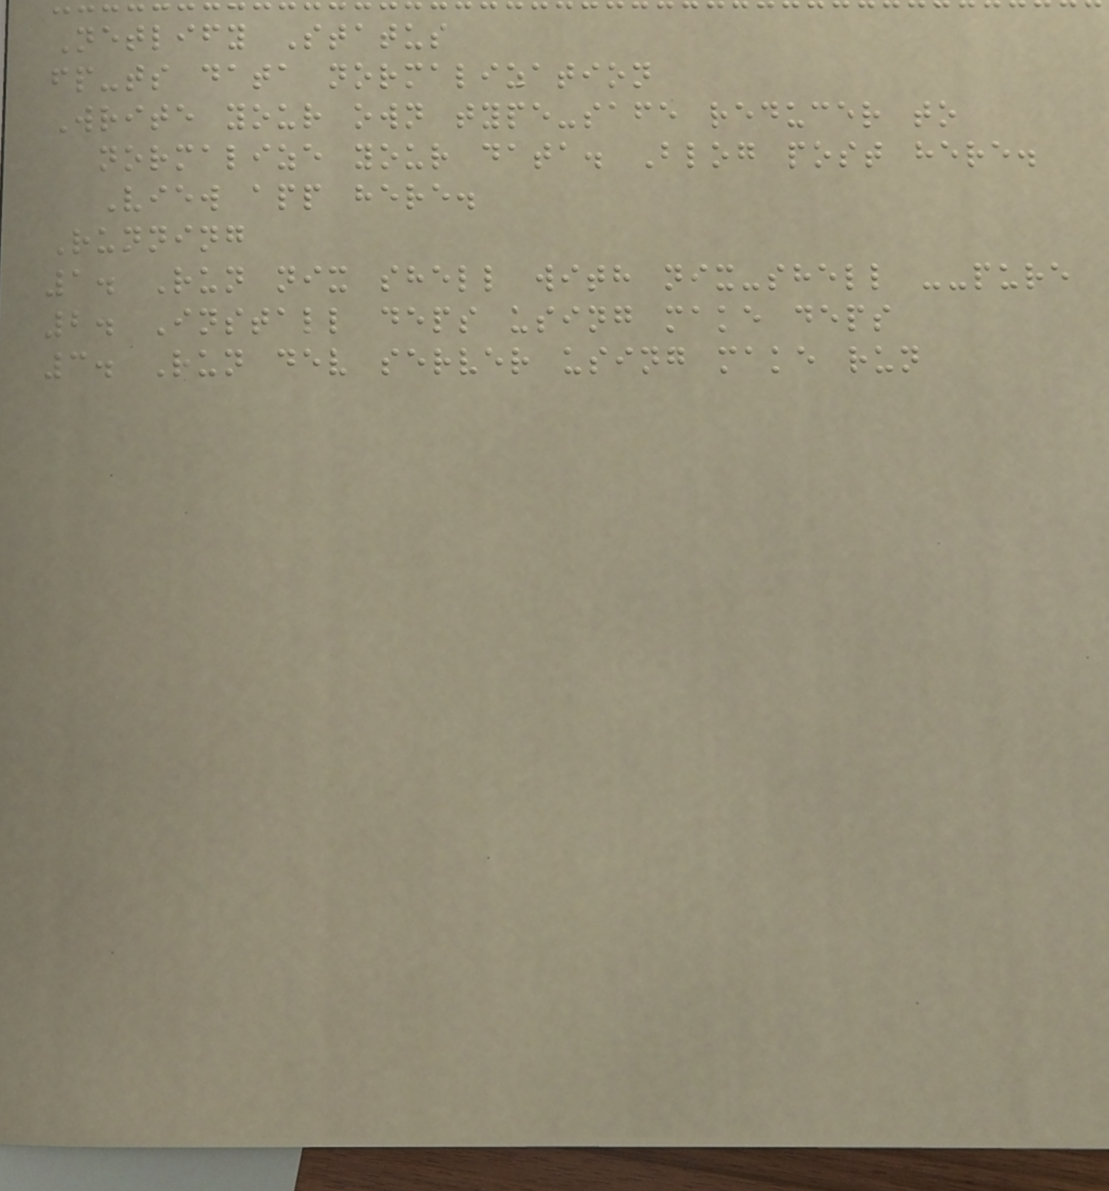Netlify Status
fp-ts data normalization
Write your own type-safe reducer to
normalize your data. Blog post here.
View app here.
Running
1. Run nix shell with nix-shell --pure
2. Install deps using make deps
3. Run dev server using make run
